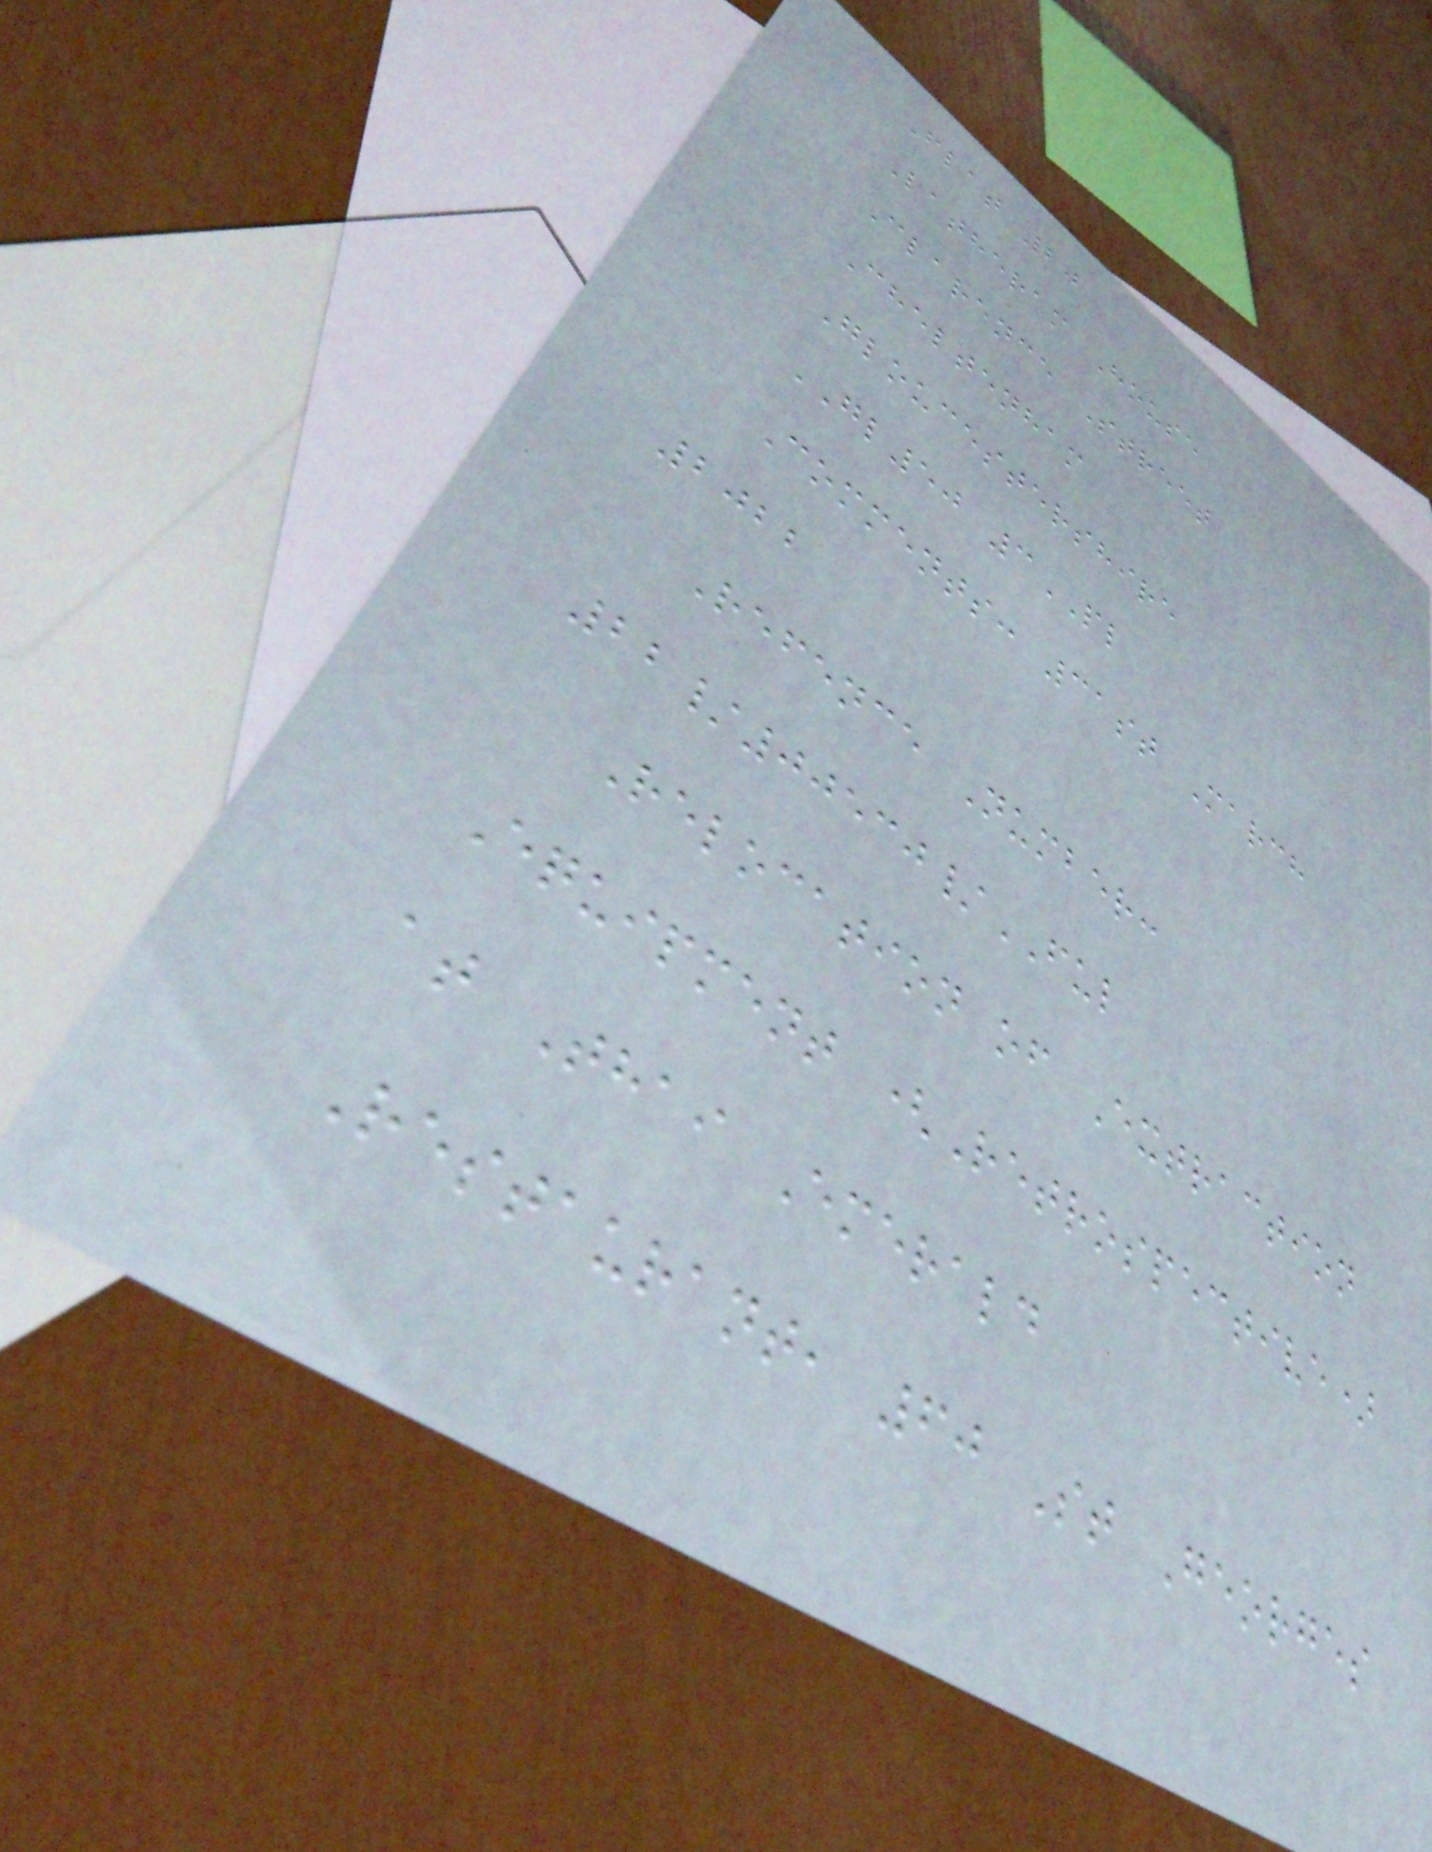Flat 20
Latheram House
Clarence Street
Cheltenham
Gloucestershire
GL50 3PL
Comments: 31st March
2022
Refence Number:
22/00530/FUL
Relocation of Extraction
Equipment (Retrospective)
at Thai Emerald
Restaurant, 60 St Georges
